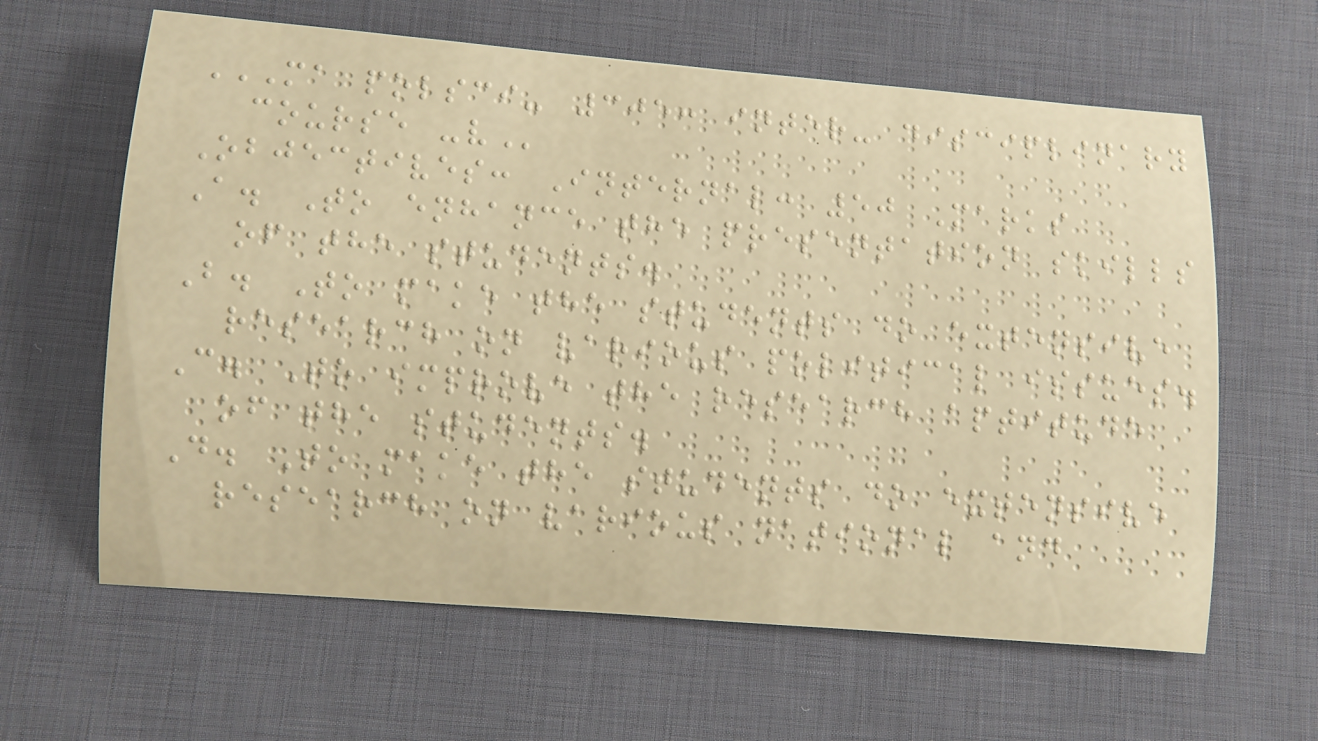MA POLSCI- 305: INTER- DISCIPLINARY
COURSE -V
Objectives: Internal: 50 Marks
A. To enhance the presentation skills
of the students.
B. To make the students do extensive
research on various political issues.
C. To improve the research aptitude
of the students.
D. To make the students do extensive
research on various national and
